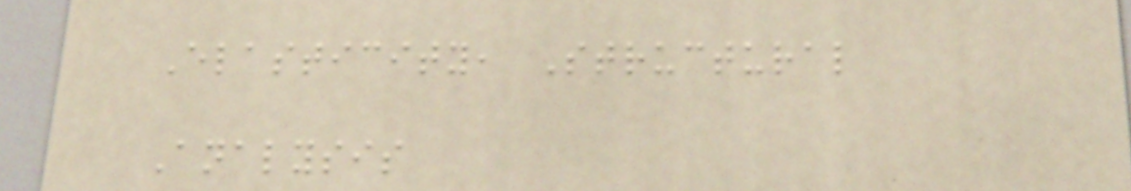Elasticity, Structural
Analysis
